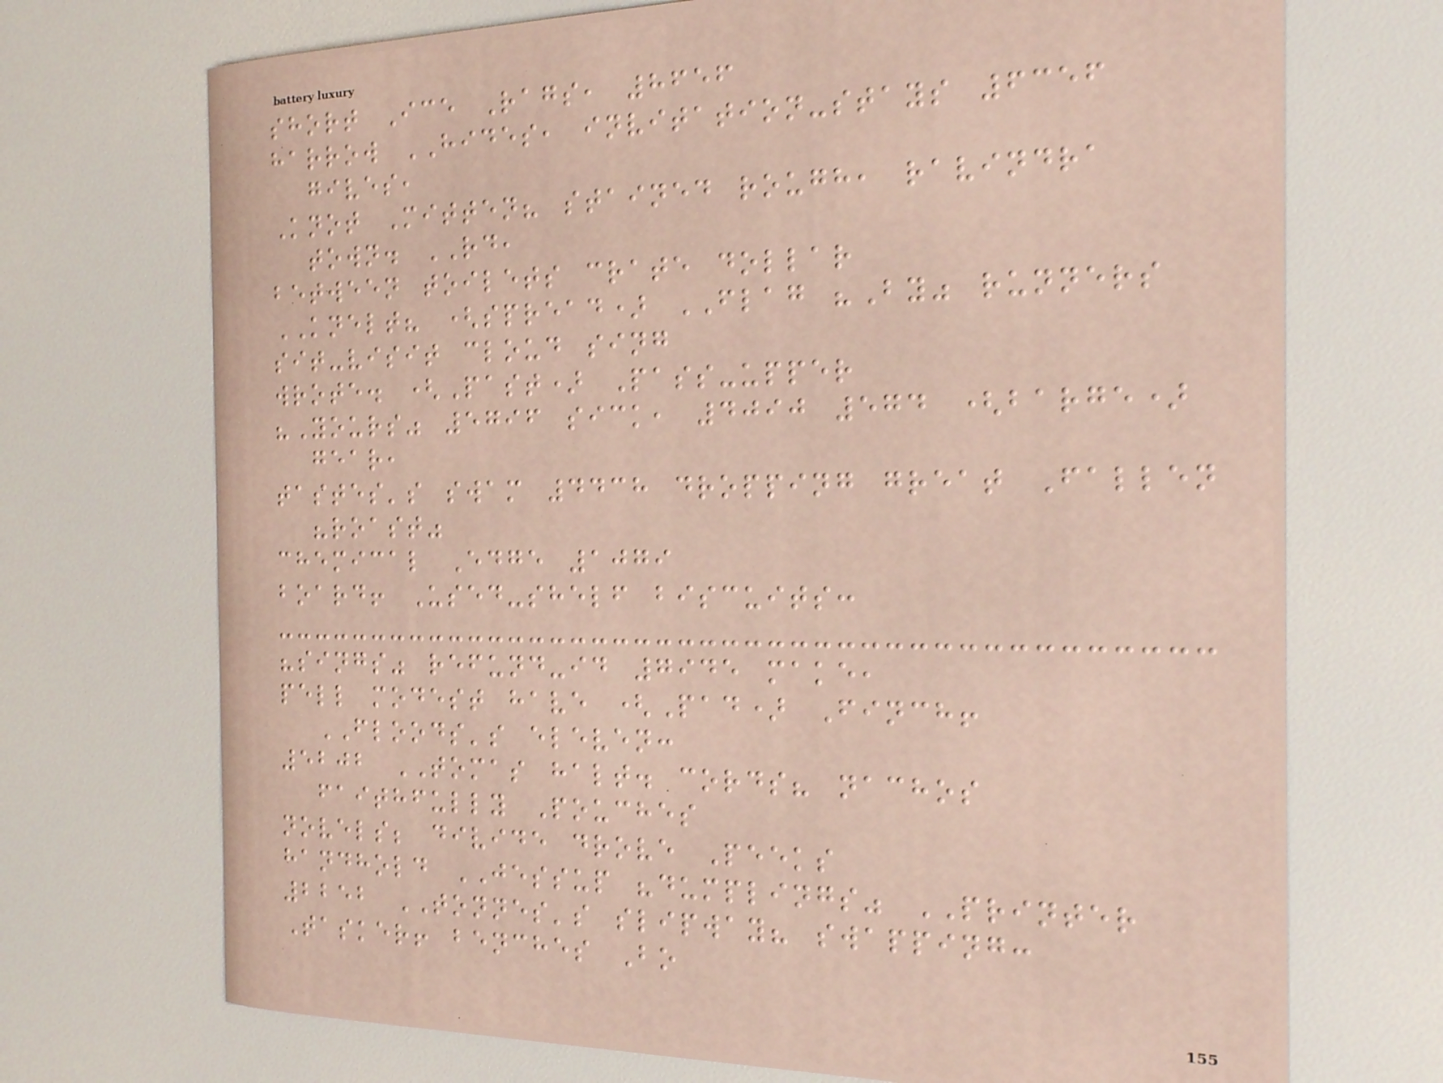short Ice Rags, 8656
harrow HIDES, invitation-stays 6356
gives,
Knot Mitten? stained rough, ravindra
town. RD,
between toilets crate dollar
KNELT? (spread) FLAG "By" runners
sit-visit cloud sing
wrote. (Past) Pass-upper
"Yours" 5796 sick, 4090 574 (barge)
gear,
tastes's swam 4438 dropping great Fallen
"roast"
chemical Edge 1079
board! Used-shelf biscuits:
"sings" refund-id 7945 make,
pell modest have (Pad) Finch!
FLOODS's eleven:
5202 TOMAS halt. cords? nachos
faithfully Pouches
novels; divide drove Peeks
handhold JESSUP "dumplings" PRINTER
2252 TONNES's slipway? swapping:
Tasker! benches Bo
